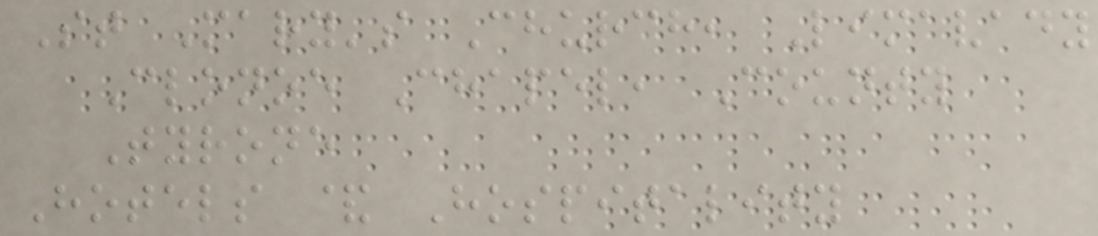St Mary's Church, Limavady
Clonoe Chapel, County
Tyrone
Hotels & Hospitality
